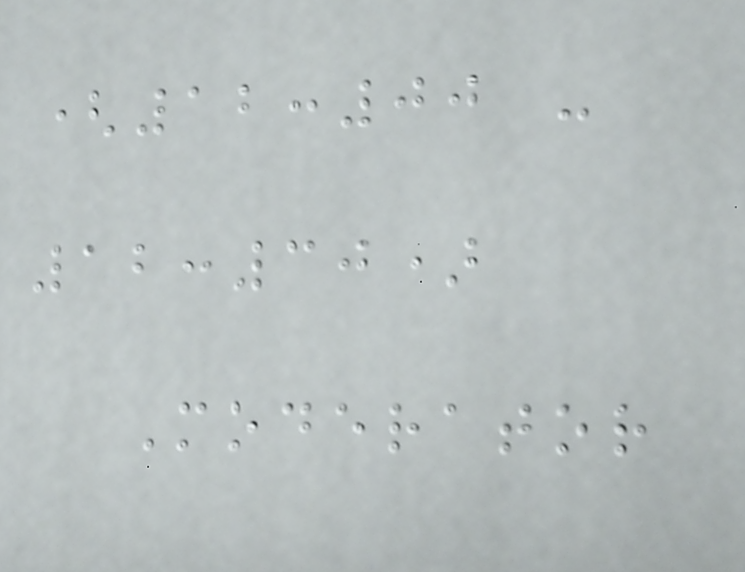(12:00 -
12:30)
Moderator
